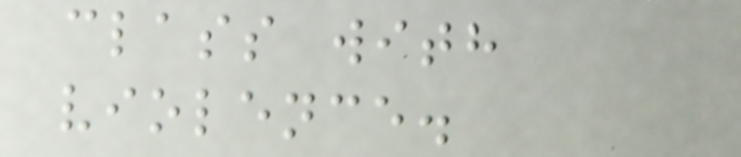class with
violence.
